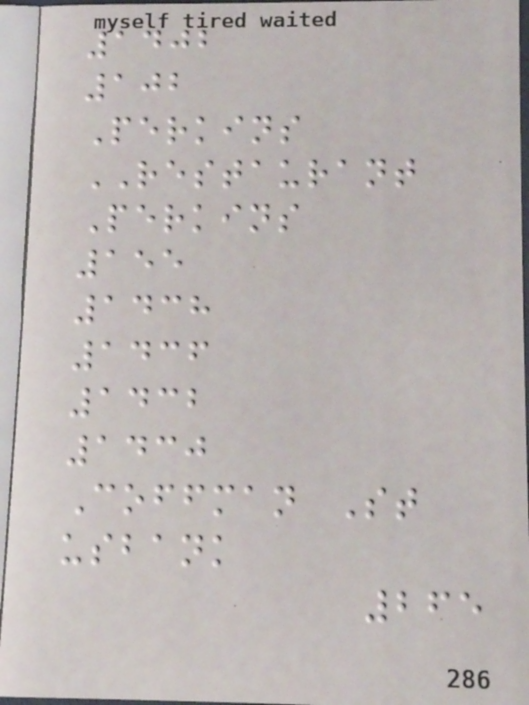1402
102
Perkins
RESTAURANT
Perkins
155
1438
1436
1432
1430
Coffman St
usbank
265
